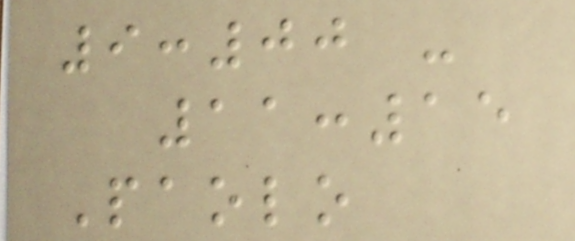9:00 -
11:15
Paolo
